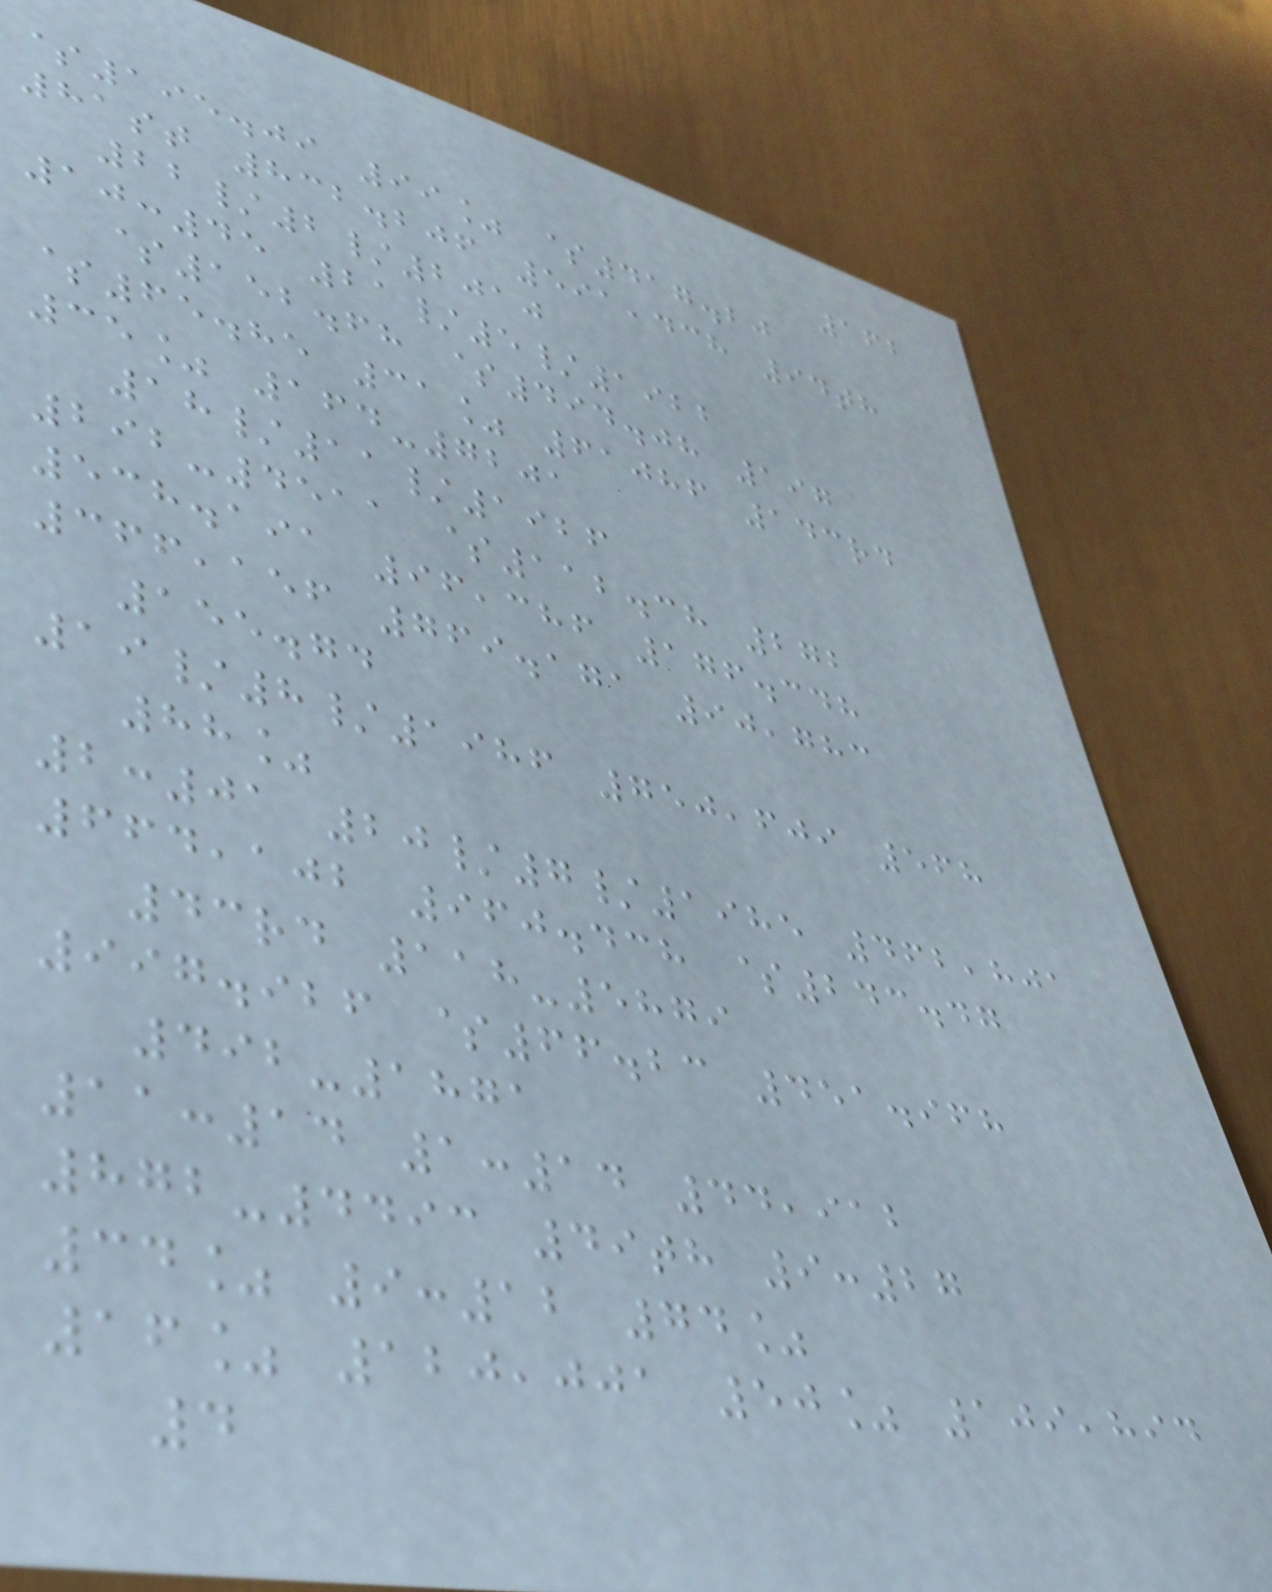162
$195.09 99% $417.20
81st 832.206 591,438 94th
22/2/2010
10:45 21/5/1922
$152.68 $494.08 197
$65.85 31% 61086 143rd
35% 164-7201
18/11/1926
292-4511 $112.38 272
538.191 96,386 176.348
366,156 769.171 90,783
155.74
19/8/1986 750,609 568
88%
2:01 20/7/1985 462,801
664,102 960.438 $243.47
43rd 118-5879
997.926 $66.23 451.968
492-1871
11:14 1:14 44,912
872-4493 49th 9:27
34% 9:12 74%
16% 120,001 50% 109,894
4
